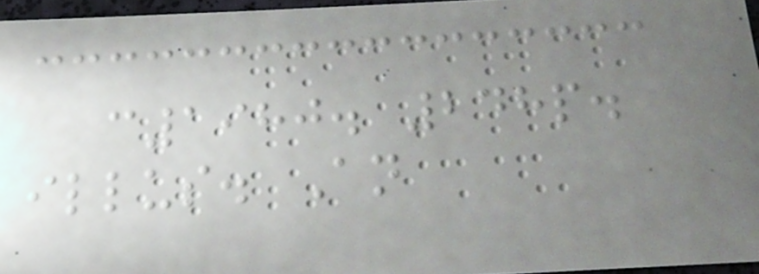c1980. 248p.
illus. An
